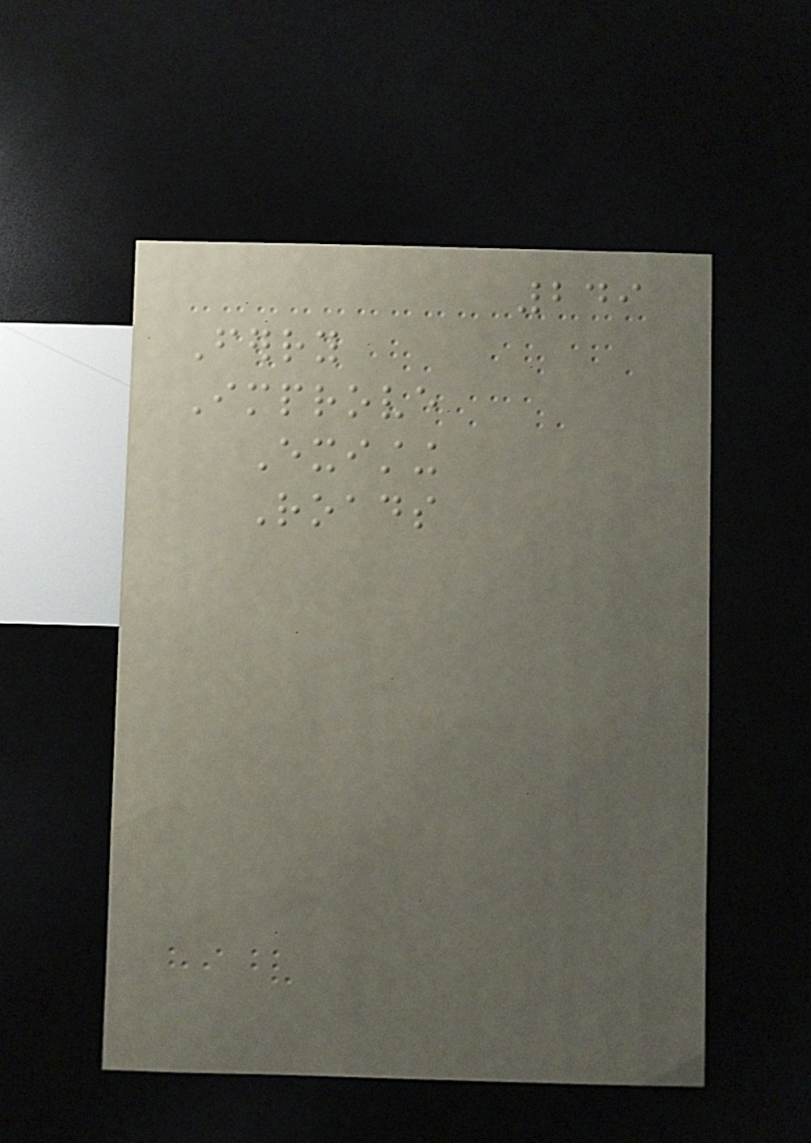249
Ferry
Improve
Existing
Roads
